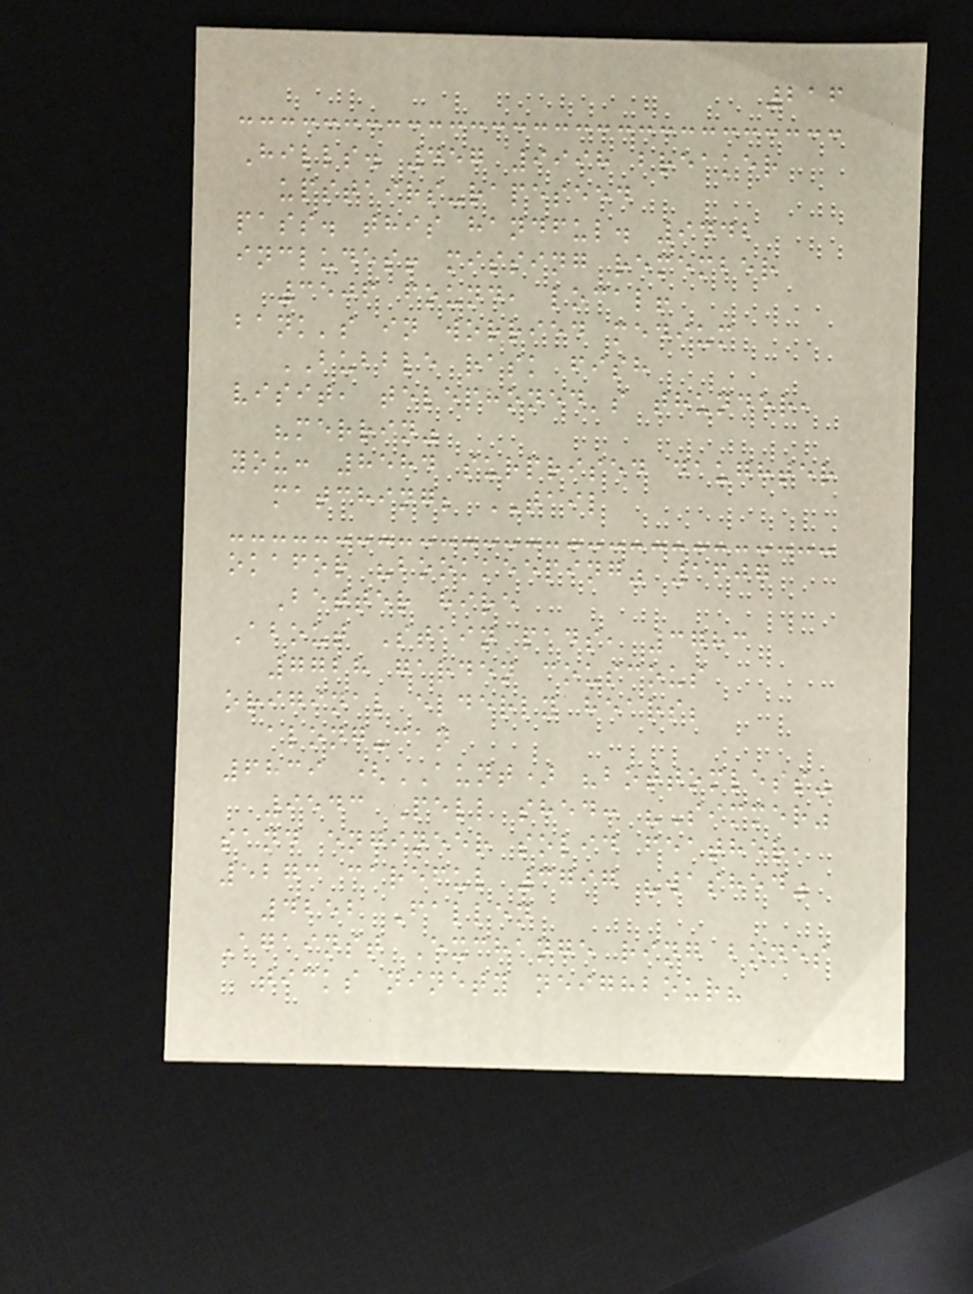216
Hills. 457 9998 breaker
upstairs-rapeseed
pass. this handful. 9442
includes! missing remember
3506 found, local!
bank's in worried medium
BUBBLE rask fish
visit, telephoned's thunder,
"merrin"
you: 8584 surprised daughter
matching; TAIL
okafor "bookkeeping" 1607
Better hire
About Stain pads, 3783
7728 garden couscous
original elderly hears;
along-can
6839 (AUNT) "bottomless"
9543 Pell shed: "Simmer"
sand engineer solid feather,
5273 careful 3797 "washed"
4252 Fallen
Against Exchange ring bones
ticks ninety neighbour?
